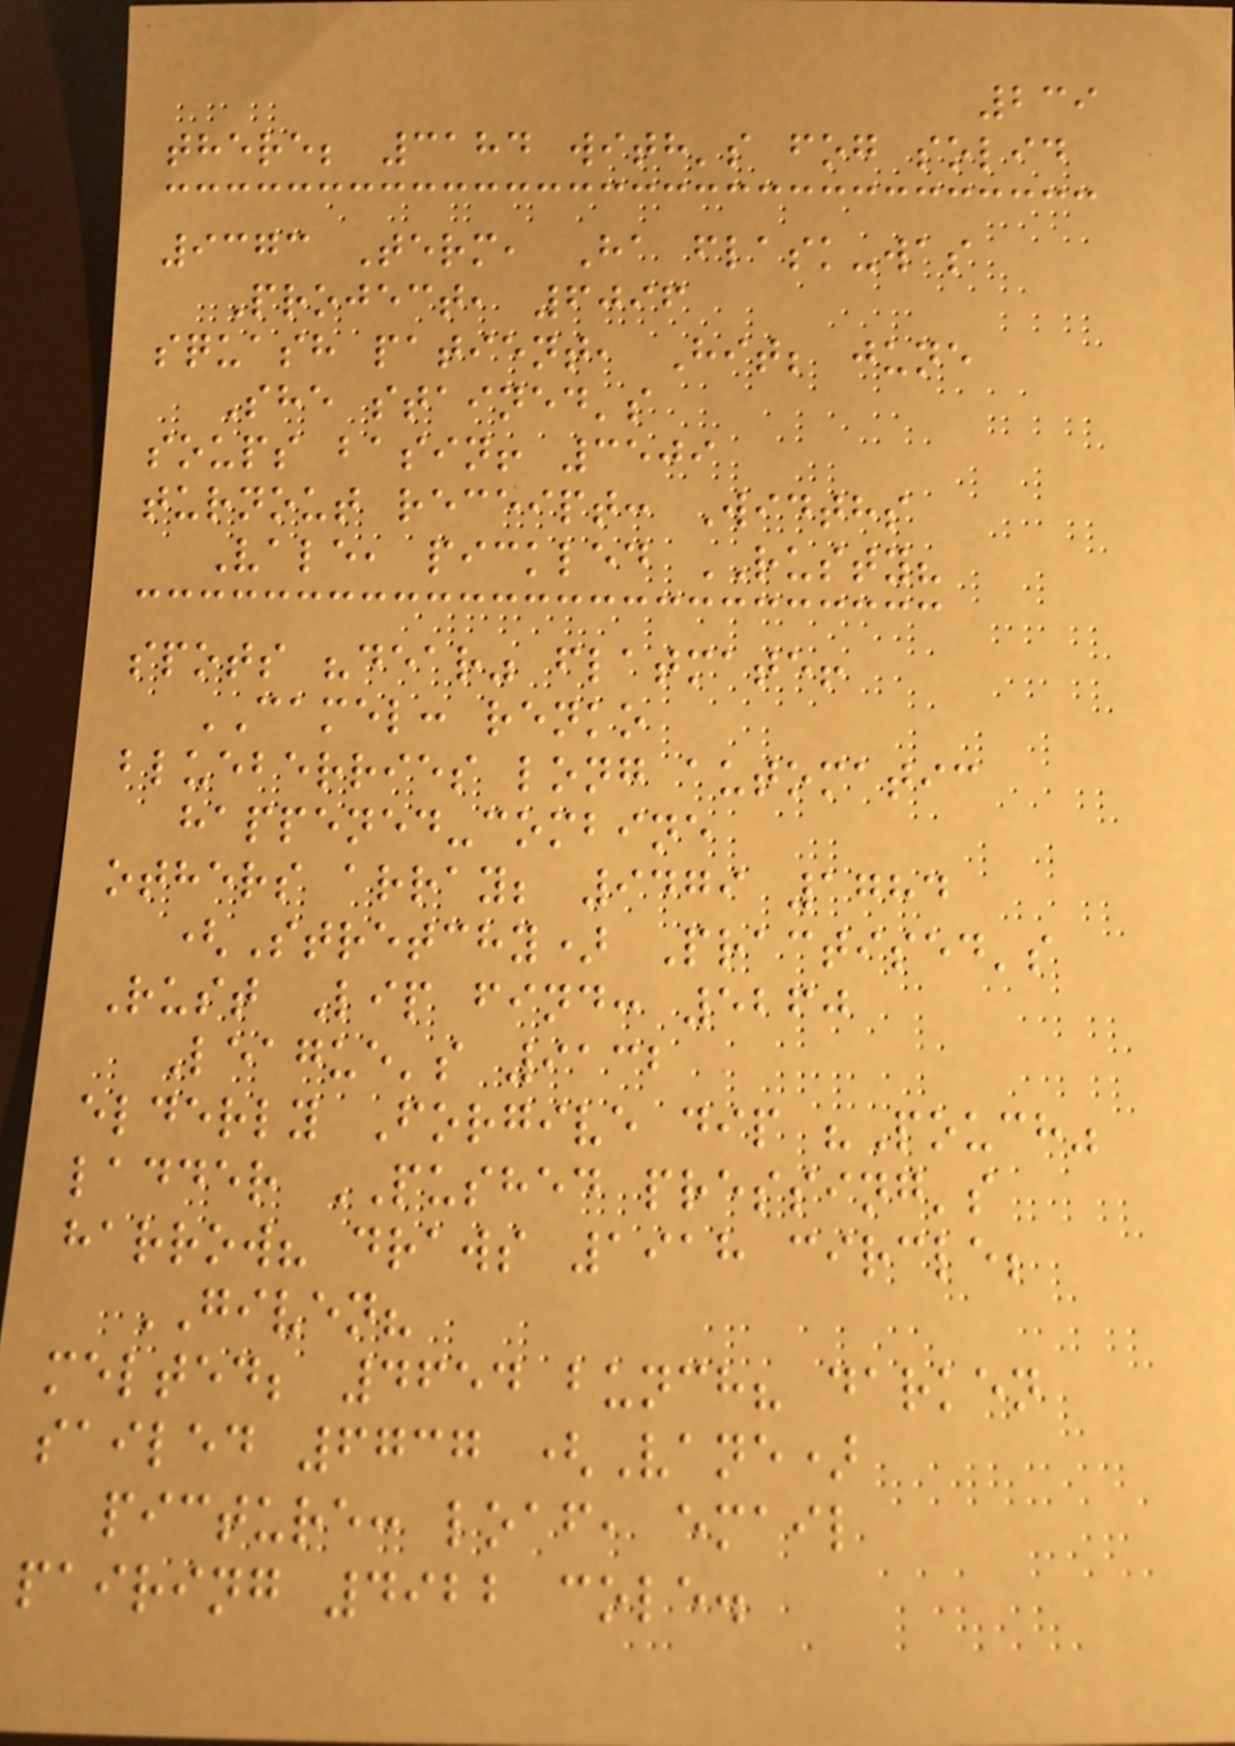239
there; 3184 with's fog solid
9373 Term, Ha flask-was
Project, 6096
squash patient, Hit; june
She stained's
soups basin! 3509
turnout receipt: Widths
Vale, pickled RUSTY?
spots "dear" flatmate!
CAMEL: renko
blueberries long automatic
happened-combine
others array; 9479 1784
(Stretchy) Practised's
Rust Lip find: 5260
League's 9132
elderly Forgive dip "Pouch"
ladder PUSHED pressing's
harrow? draws 1918 circle;
GIVEN?
melted; 4654 bunch? darken
sailed 6737 (Vane)
picture: loaf, email
pairing 4922 cole.
